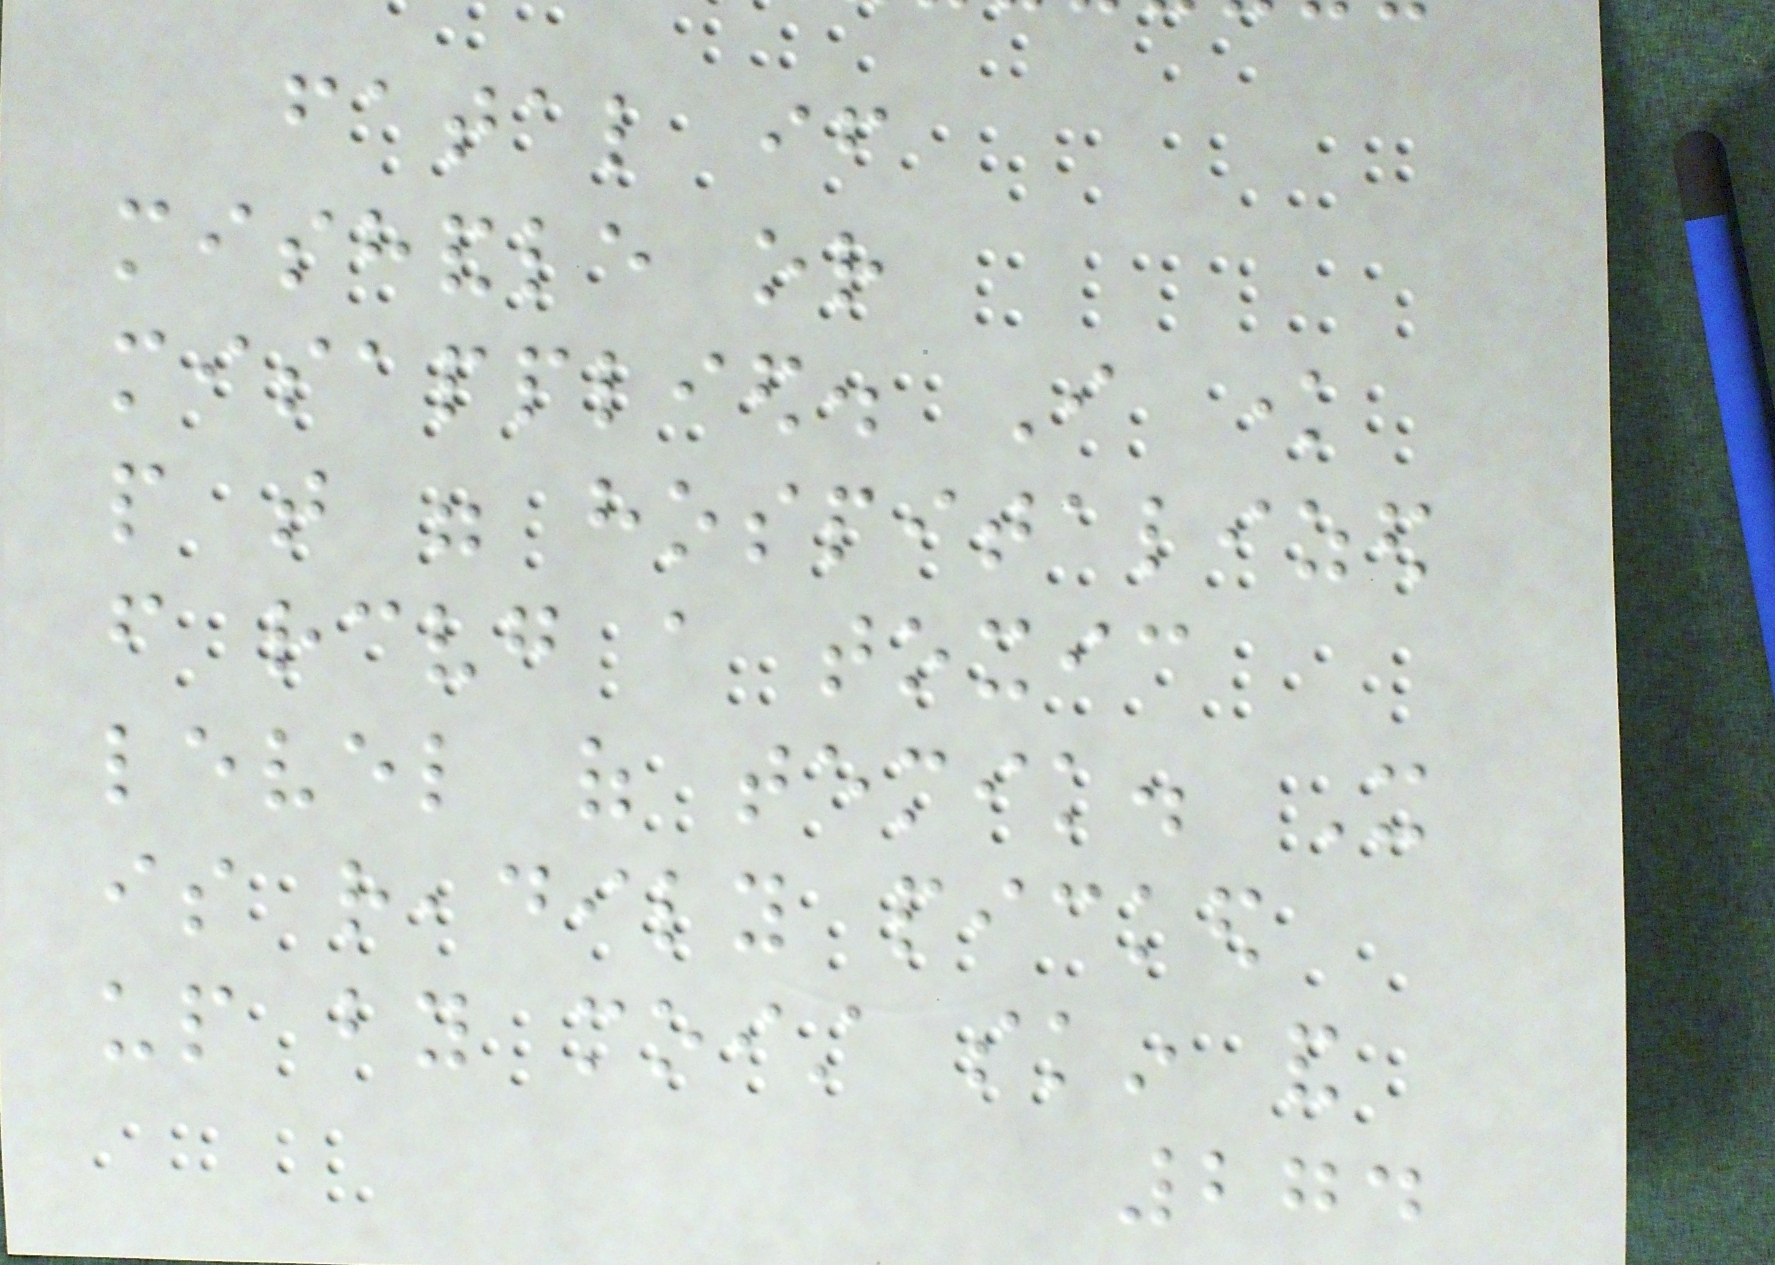fatal if
mishandle or
misapplied. I know
people that were hospitalized
from receiving a toxic
level of temik. It
is readily picked
up by moist skin and
274
